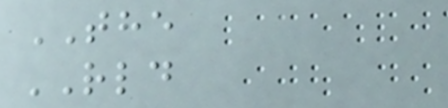THE
RLD
